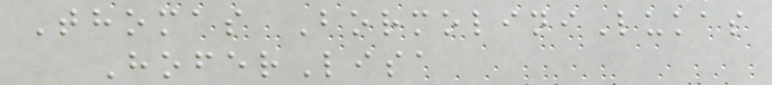Thomas BormoliniLukas
HoferLisa
